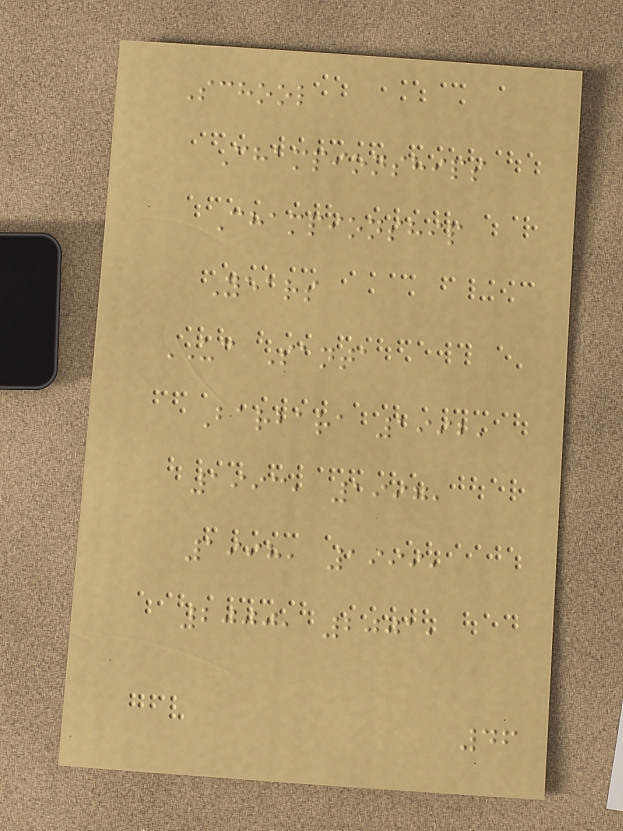School
Championships
Championship
Years
UC Santa
Barbara 1992,
1993, 1997,
1998, 1999,
2000, 2001,
46
